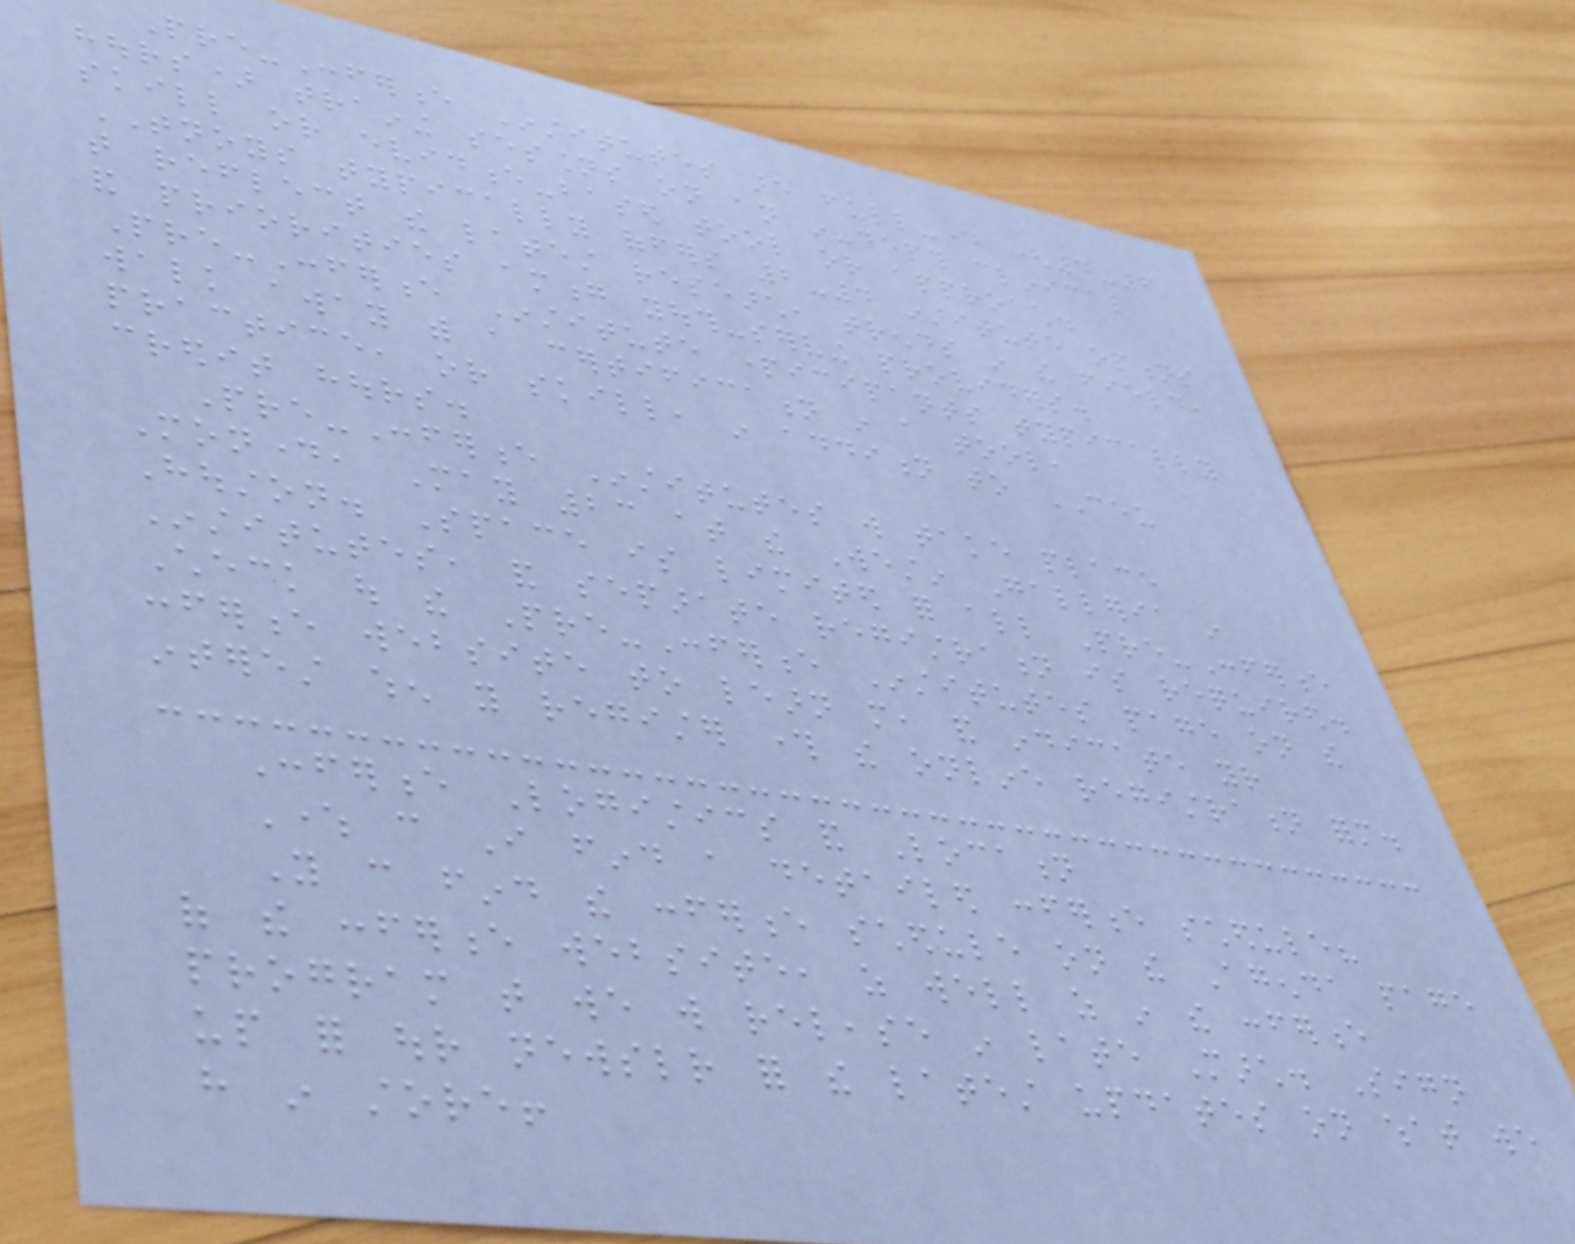Pre-Conference Institutes are full-day (4-6
hours) training sessions on an in-depth clinical
skill or evidence-based tool or approach.
TNOYS typically offers 2-4 institute options
that reflect the latest research, trends in the field,
and priorities among youth-serving providers.
Pre-Conference Institute participants typically
walk away with a certification in a tool,
practice, or skill, in addition to CEU
credit hours.
Pre-Conference Institutes will take place
Monday, May 23 at the Westin Galleria in
Houston. Space is limited for all Pre-Conference
Institutes, and separate registration is required.
Check out the Pre-Conference Institutes page on the
conference website to learn more, and indicate your
interest when you register through the online registration form.
Conference Logistics and Location
Where can I find a detailed conference schedule?
You can find the conference schedule on the Agenda page
of the conference website, as well as in the conference
program that we will release in late March. Sign
up for our newsletter for the latest updates on what we
have in store!
